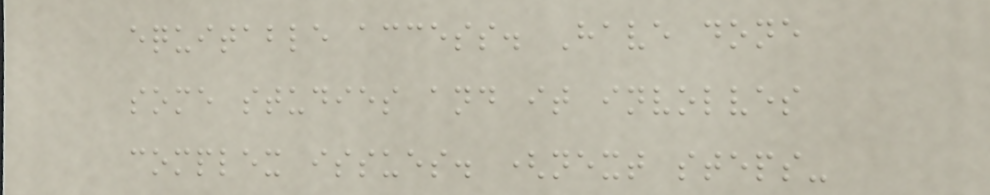equitable access. Have done
some studies and it involves
complex issues. (next steps-
